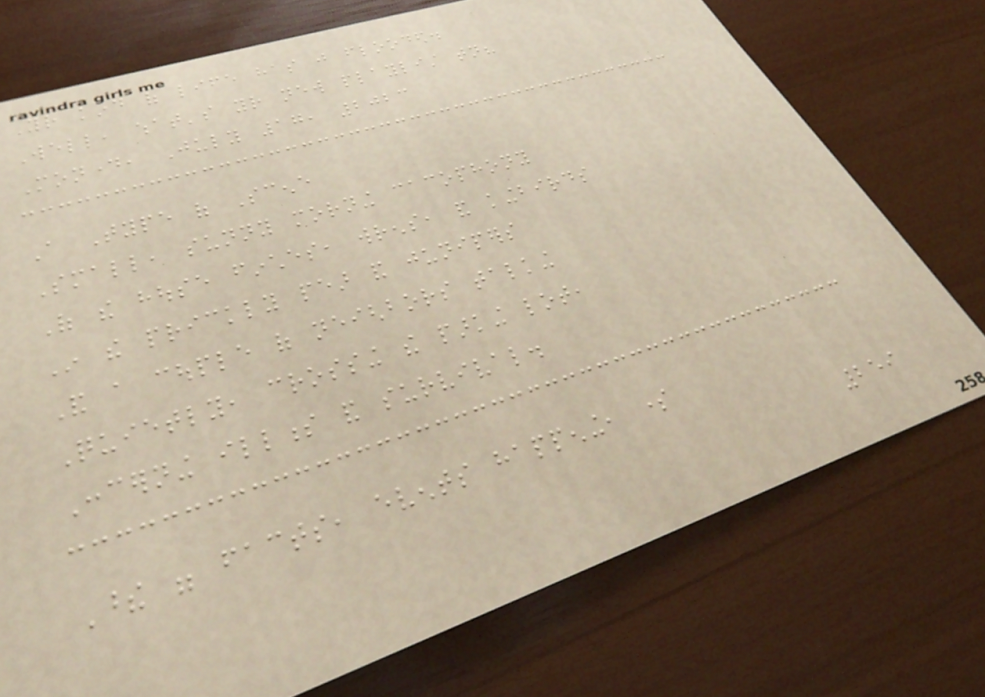Your kind of life has just flooded.
Well, what's your new playlist tonight?
Monday, July 17, 2023
A Type of Scene
Small, sunny morning cacophony
Of the house finches, wrens, and kingbirds
In the prickly pear and junipers
And a couple of neighbors talking
Quietly, crossing the parking lot,
Concerning illness and survival.
These were facts, events happening, some
259
